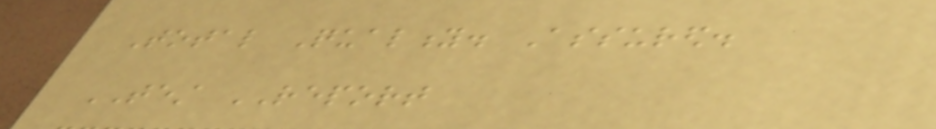Total Quality. Assured.
TEST REPORT
